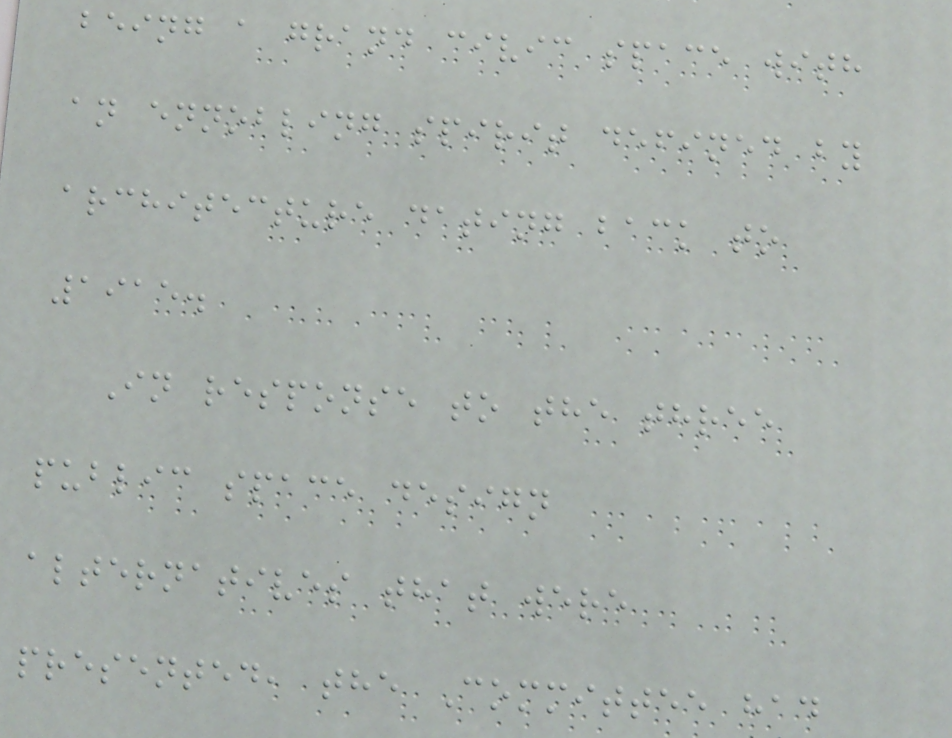being a grand civic space with
an ennobling spirit defined by
architecture dating back to
1915.
In response to the three
public space design
alternatives that were
presented, the Committee had
